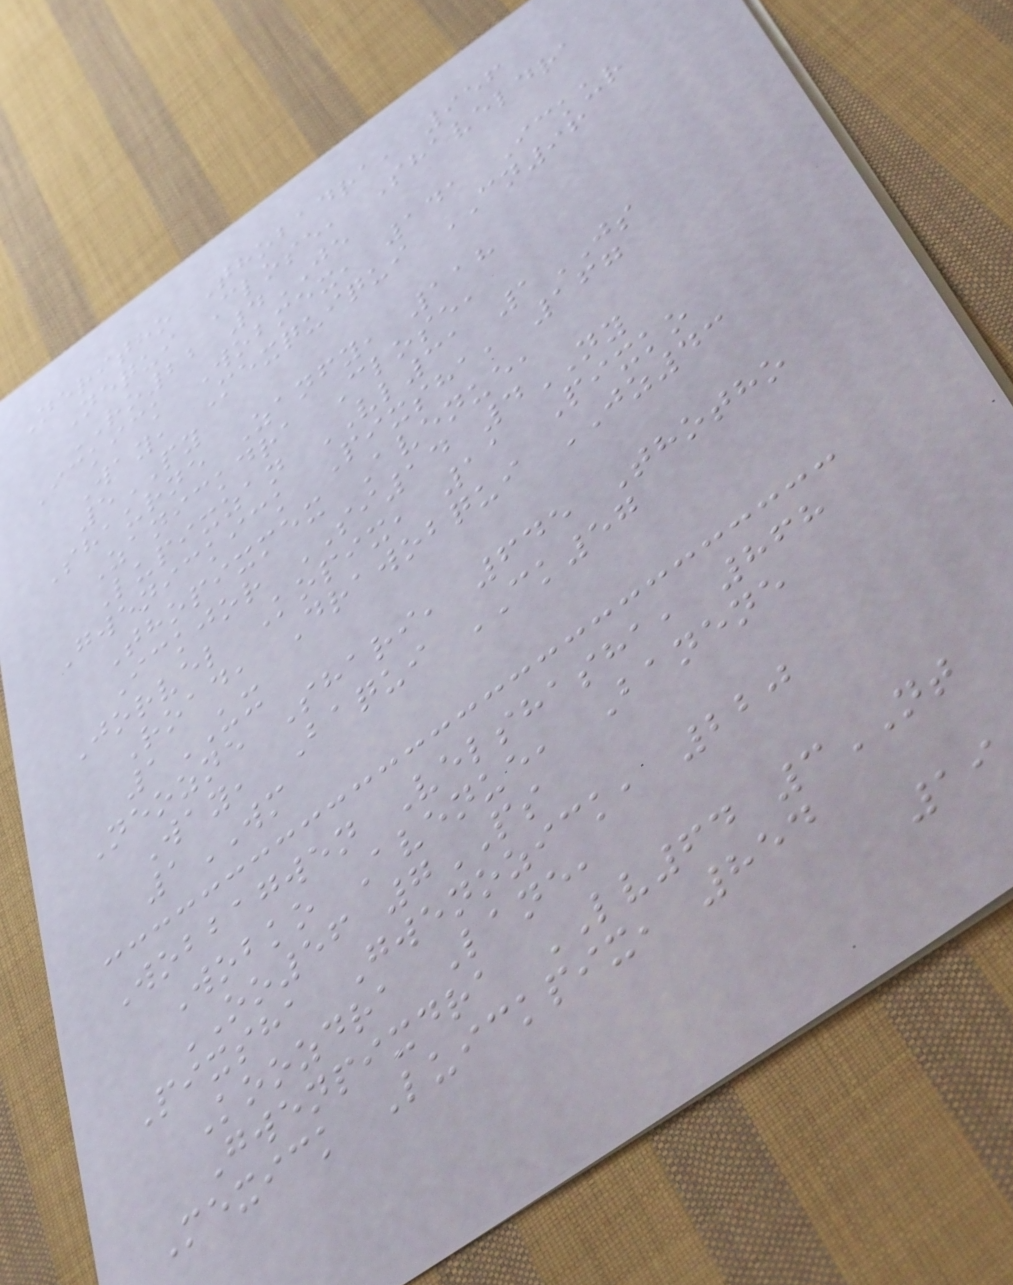Neritho Thobadra, 956
Nequi Close, Shaveldra
RO22 4JE
Ickick Wobmex, 141 Ickur
Way, Mexquiqui CN96
5PY
Shaurne Zanfy, 118
Zanickdra Close,
Lupixzan VL31 1JS
Gwenickick Pixsha, 167
Thopixmex Avenue,
Ickjor SI14 4NY
Jorvel Kopix, 11 Pixko
Road, Drawobqui JZ43
1UX
Neozne Shari, 645 Thotho
Way, Baqui CK57
1WM
Wobbagwen Velshasha, 868
Wobko Avenue, Banene
OO56 7PS
Pixsha Gwenozick, 220
Koozdra Lane,
Gwenpixdra LV64 3NT
Mexick Luickpix, 854
19
